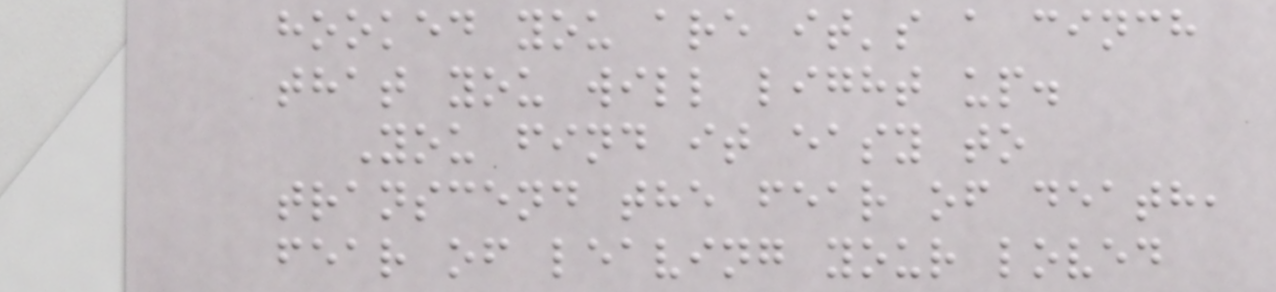hooked you are it's a cinch
that you will light up.
You find it easy to
transcend the fear of death,
fear of leaving your loved
